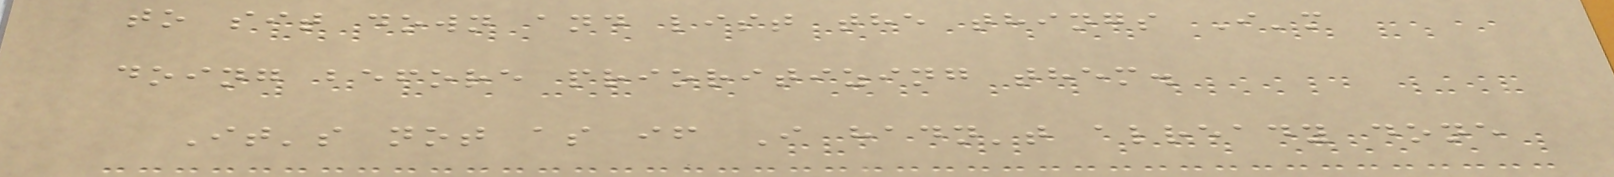to sit down and list the things I'm
doing before prioritizing them.
It's not as if I hadn't already done
